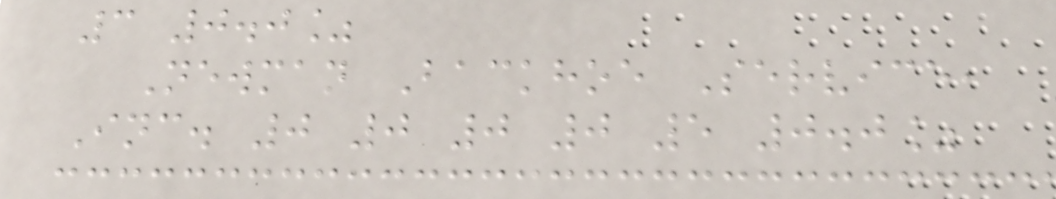3 0.0%
Newman Backhoe Service,
Inc. 0 0 0 0 5 0.0%
